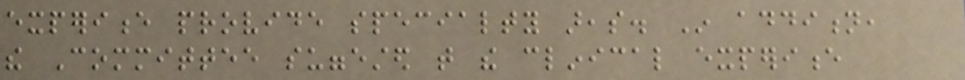experience provide specialty areas. In addition,
the Committee suggested that the clinical experience
